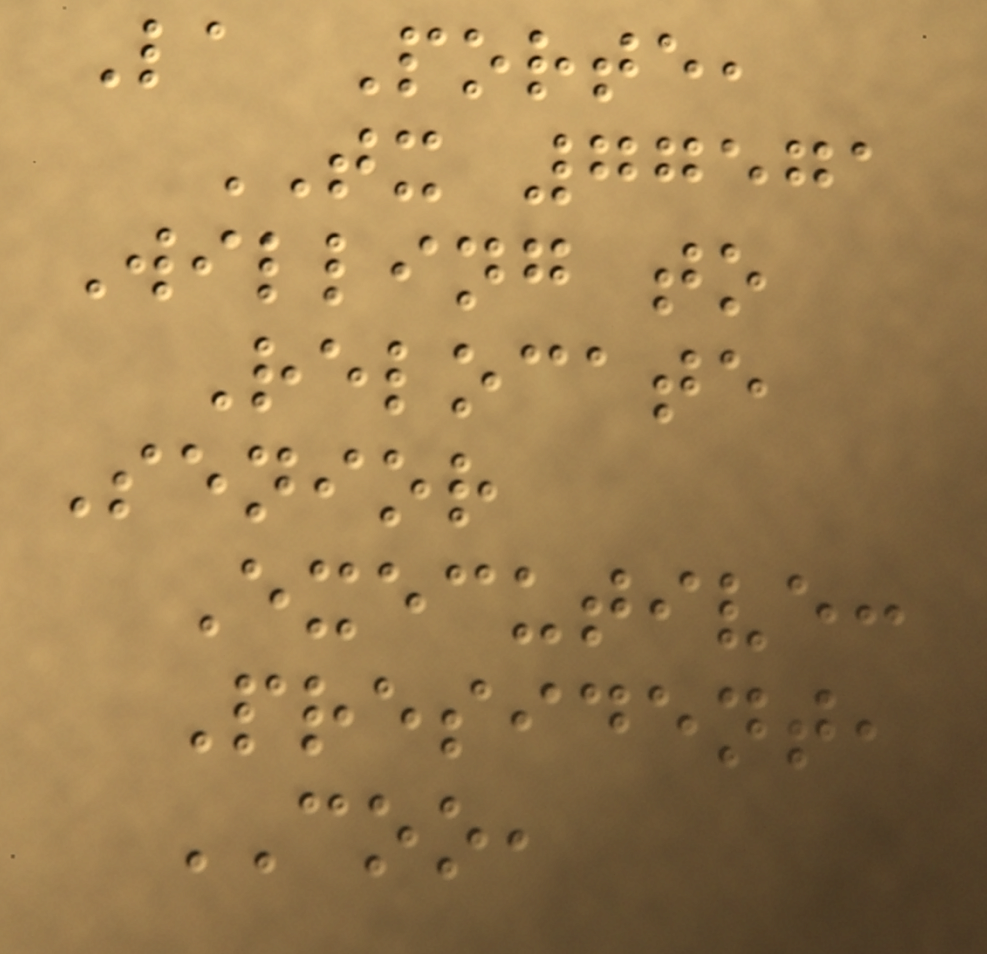La Porte,
TX 77571
Willing to
Relocate
Senior
Executive:
President,
COO,
